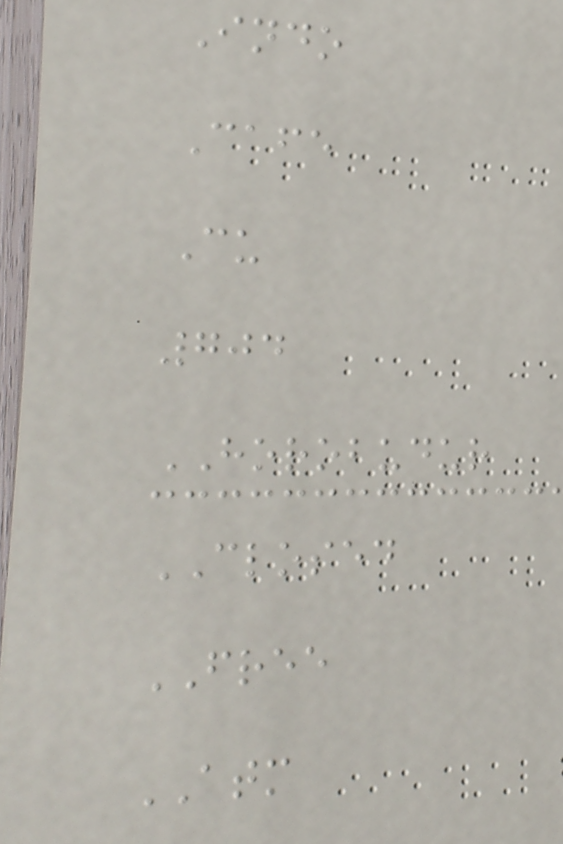Indo
Cafe
Cu
704
HOROBUDUR
CLOSED
FREE
ATM
